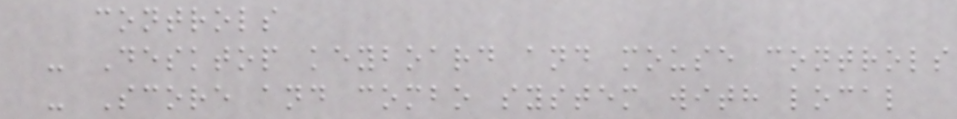controls
- Desktop keyboard and mouse controls
- Score and combo system with local
